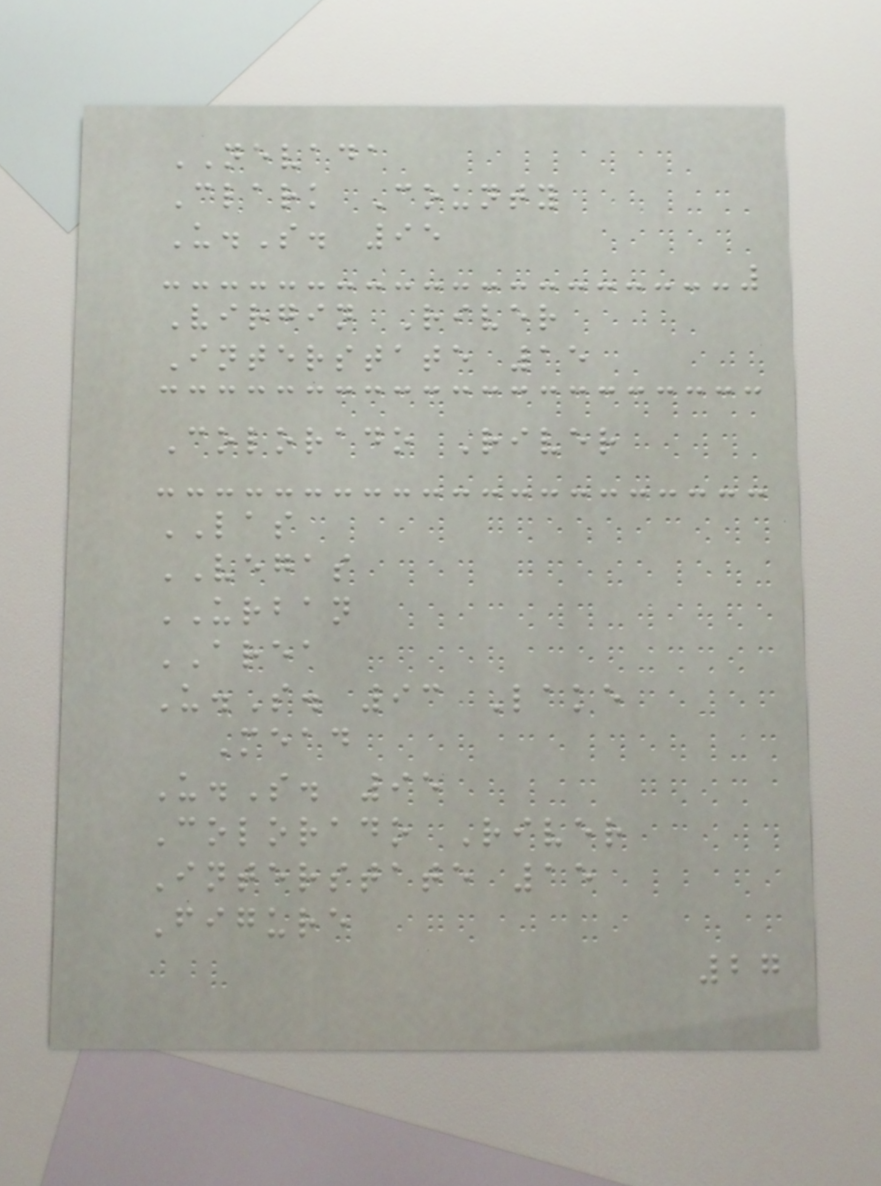NEVADA
Clark County
U.S. 95
Virgin River
Interstate 15
Colorado River
LAS
VEGAS
URBAN
AREA
U.S. 93 Lake
Mead
U.S. 95
Colorado River
Interstate 15
Figure
27
